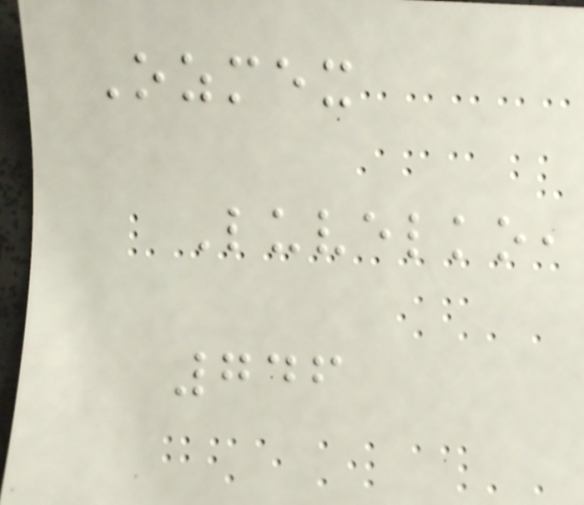Ozmex
Luvelko,
746
